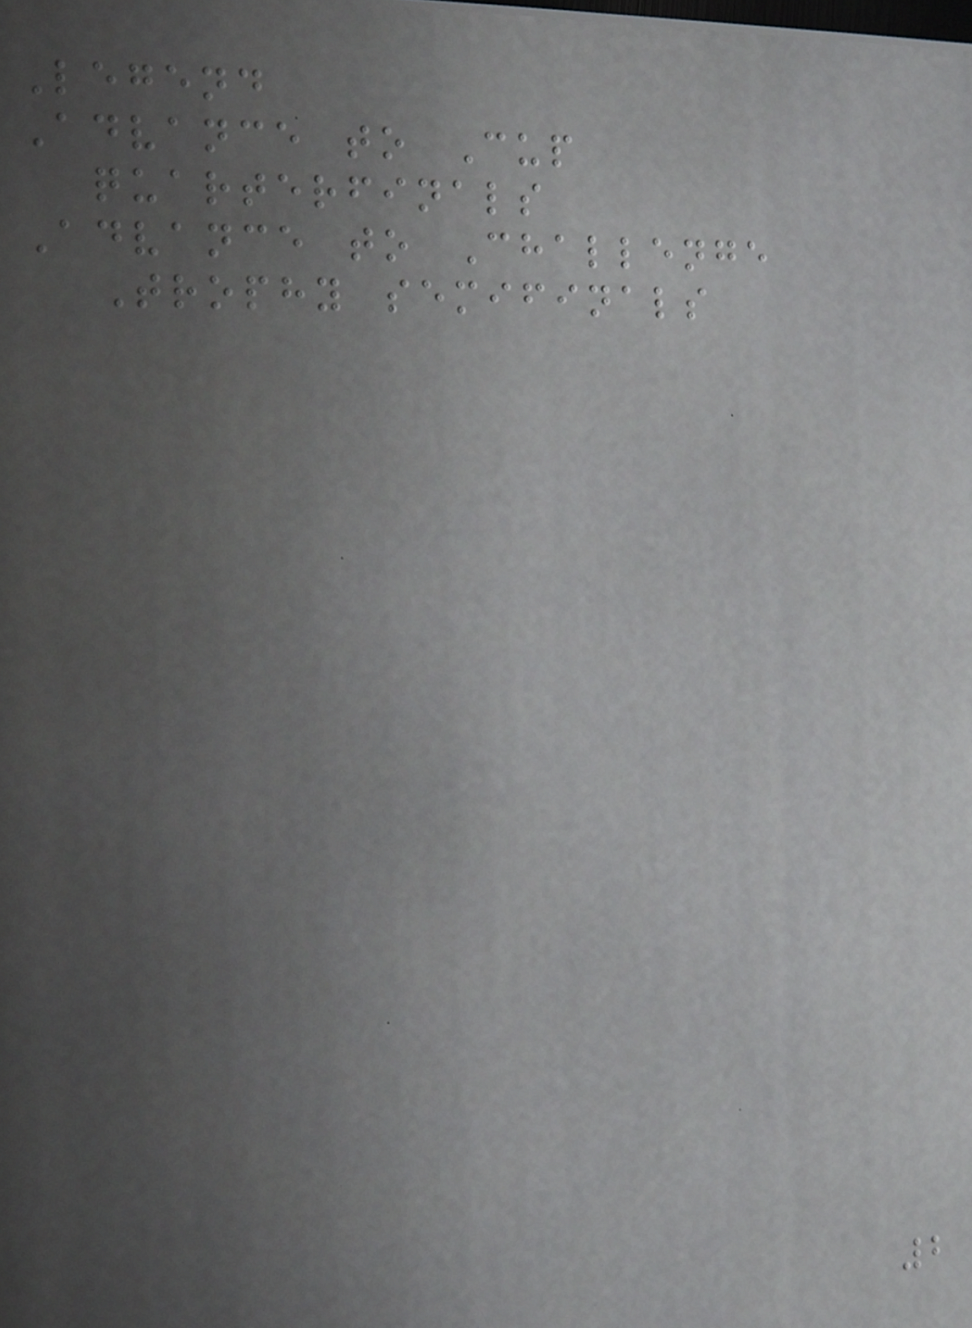Legend
Advance to Cup
quarterfinals
Advance to Challenge
Trophy semifinals
2
